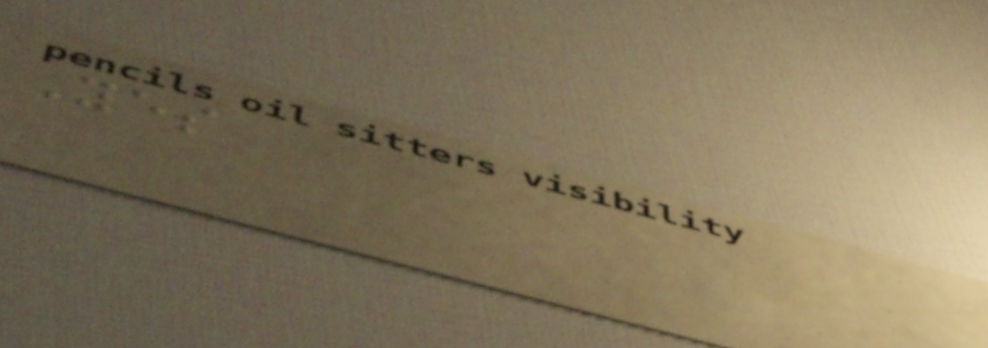Yes
